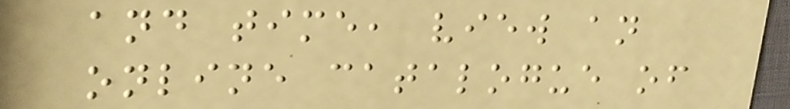and time, view an
online catalogue of
